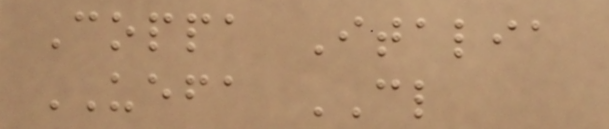Coppa Italia
UEFA CL
